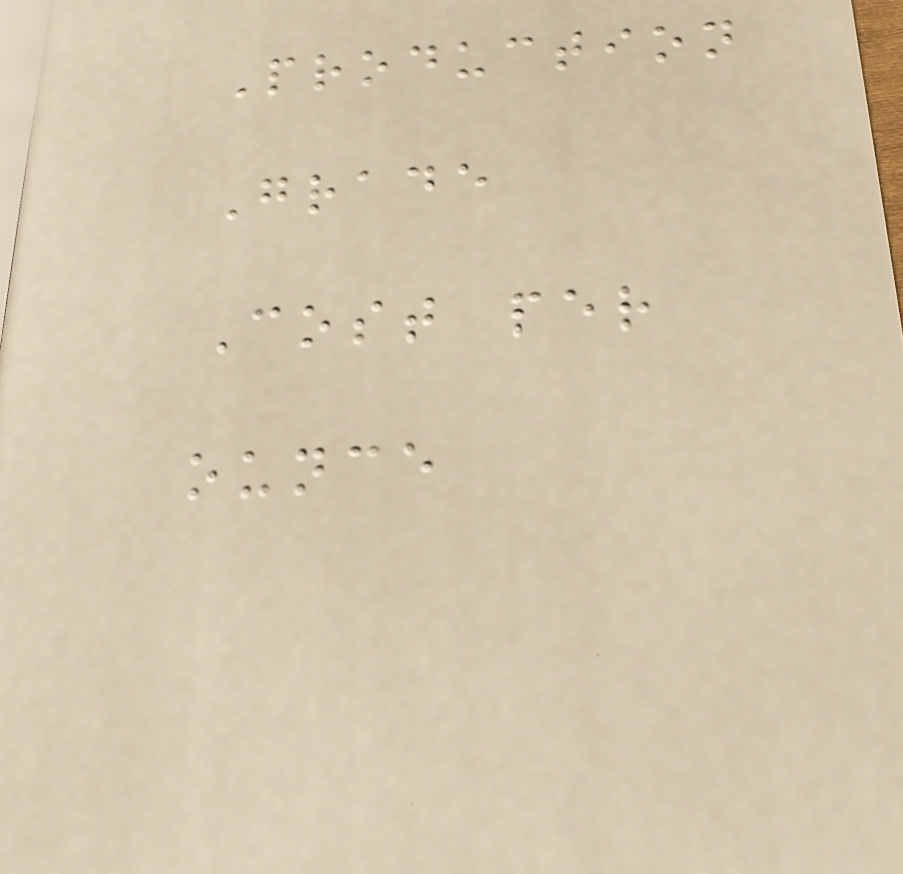Production
Grade
Cost per
ounce
